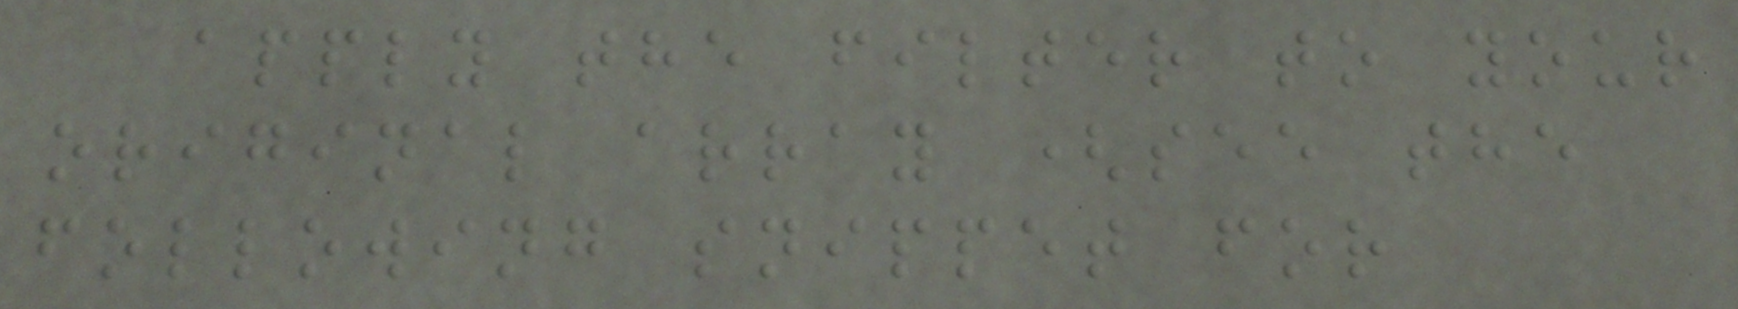apply the filter to your
original array (see the
following snippet for
